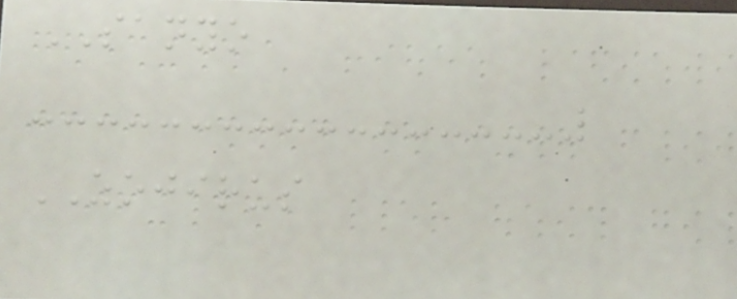SANYO
ZOJIRUS
